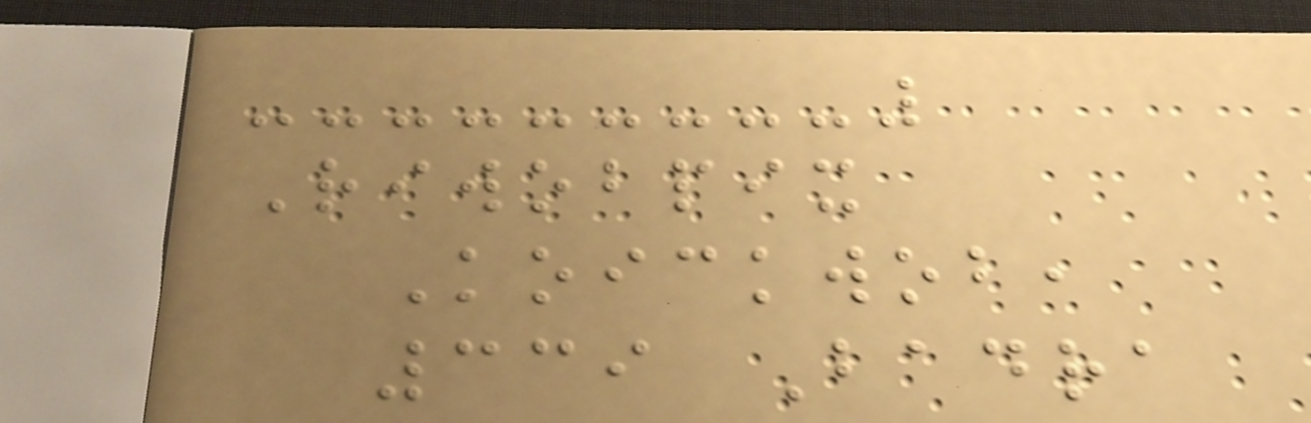Riwobpix
Koickwob,
339 Badra
